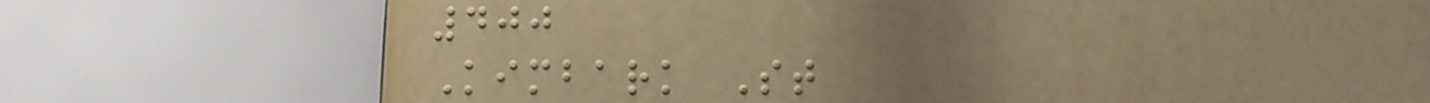400
Kimbark St
